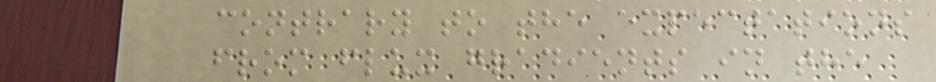contrary to the expectations
from flux gradients in the
